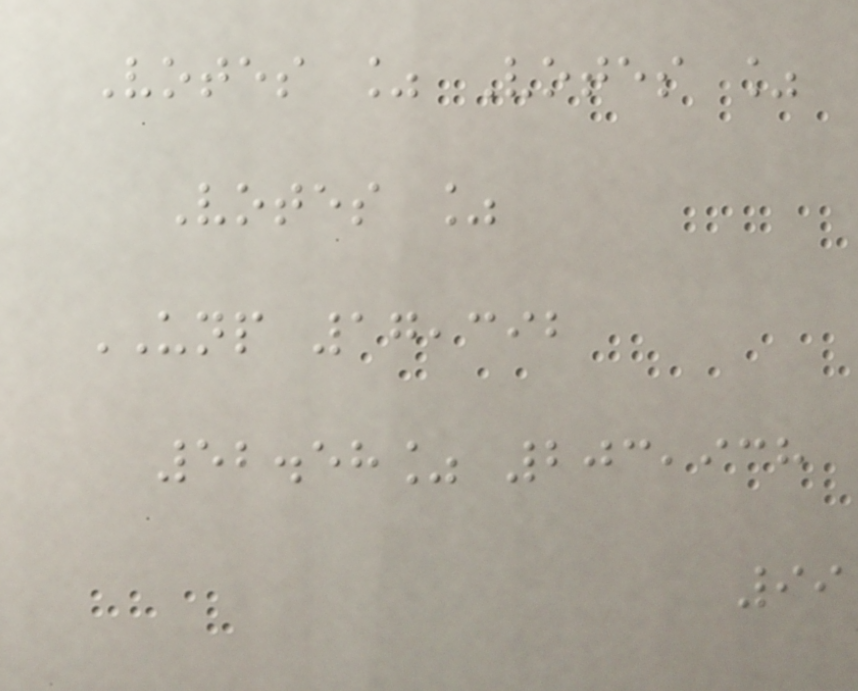Votes % Votes %
Votes %
UNP 17,392
52.58% 203,938
99
